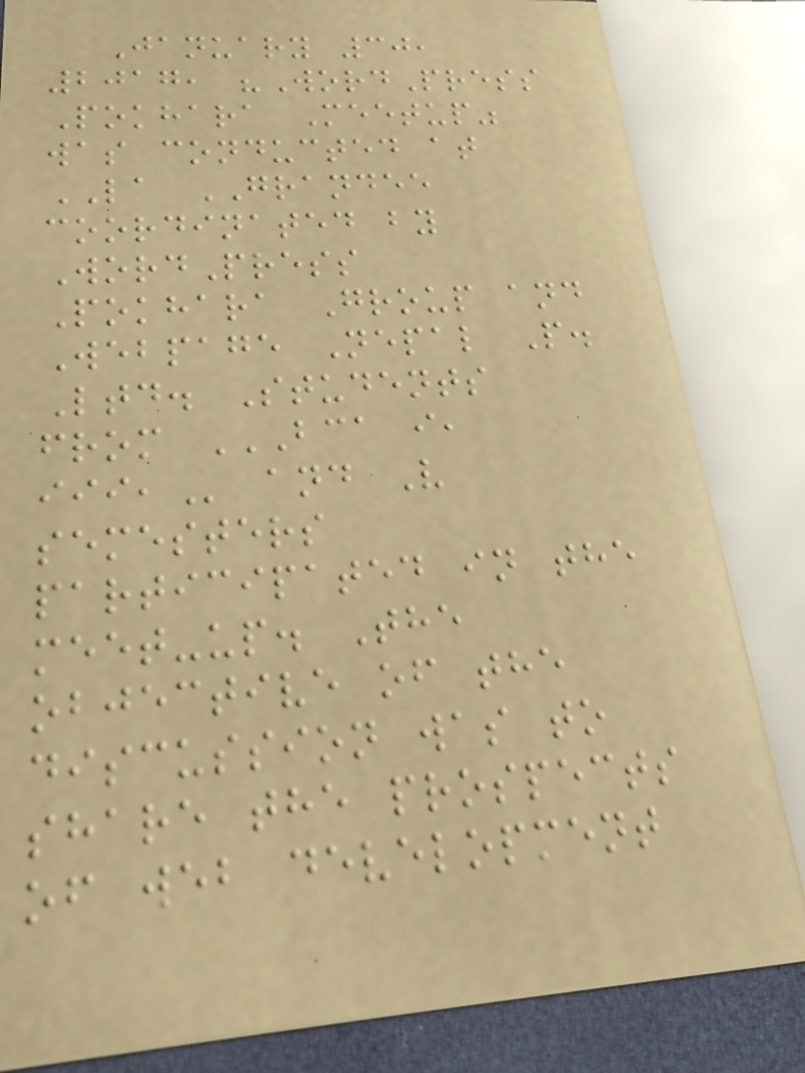January 30,
2017, "WordPress
Pokhara Meetup"
was conducted at
LA GRANDEE
coordinated by
WordPress
Pokhara Group and
Webpage Nepal P.
Ltd. Students
from BCA I,
III, and V
semesters
participated in the
meet-up. The
objective of the
discussion was to
share the prospects
of web development
